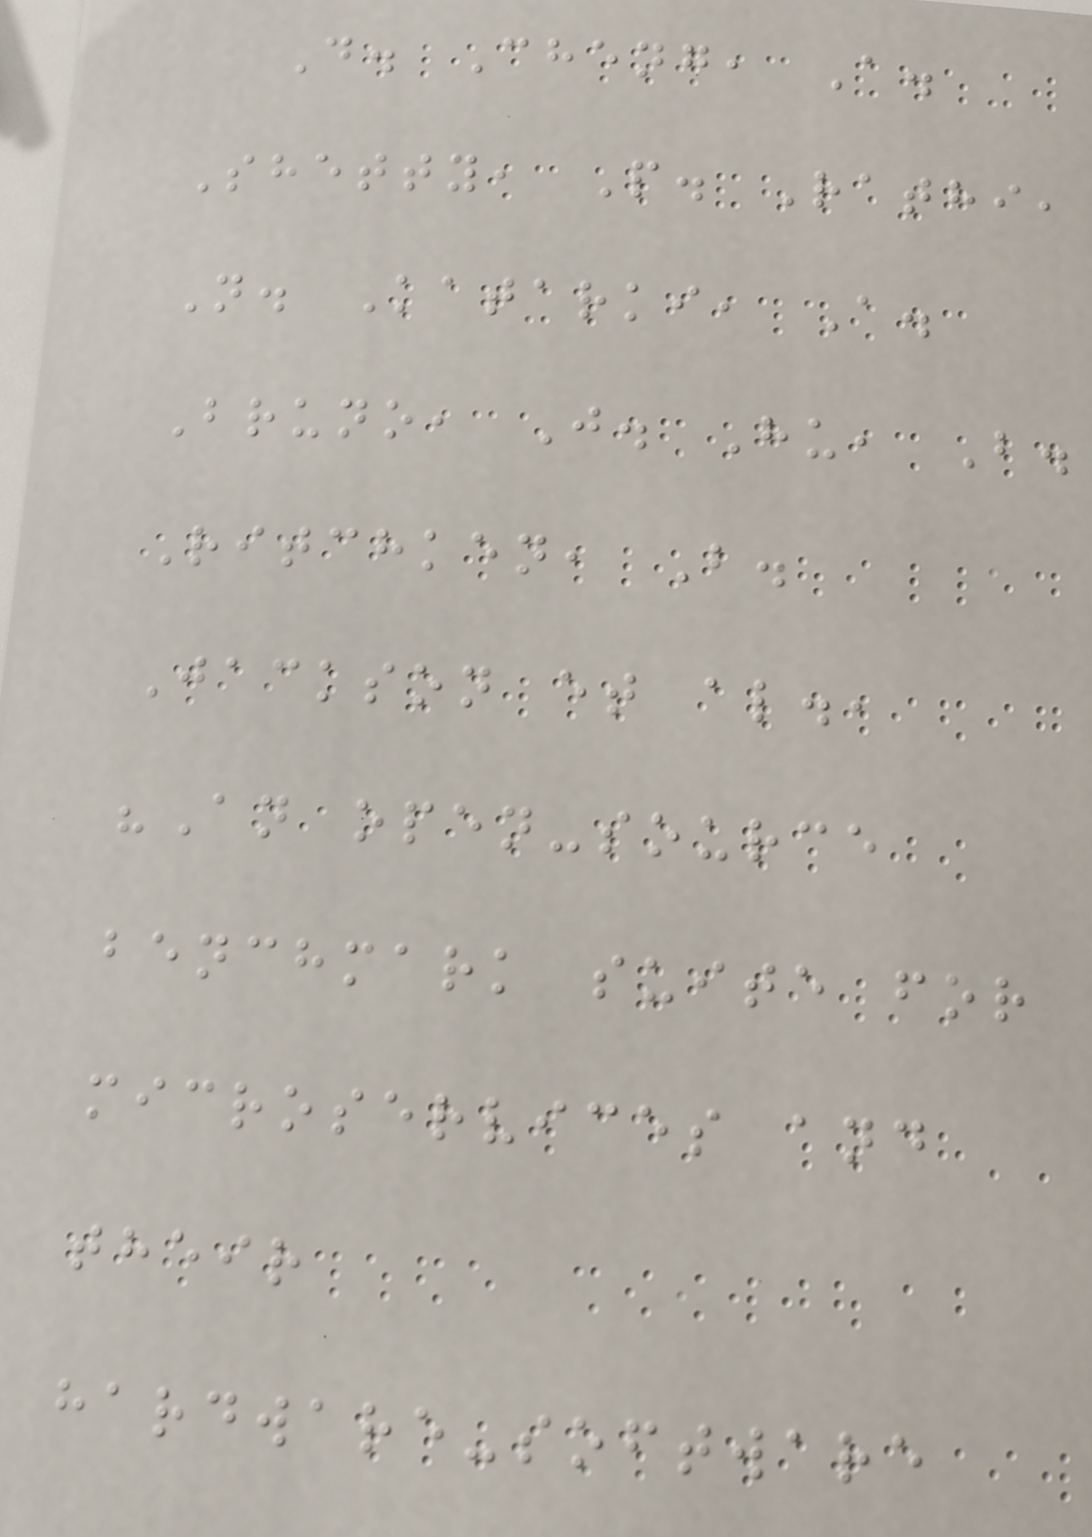D. Cheng, A.
Shetty, P. Rathi,
N. Katarki, A.
Bruno, J. Hu, B.
Ritchken, B.
Jackson et al.,
"An open-source
benchmark suite for
microservices and
their
hardware-software
